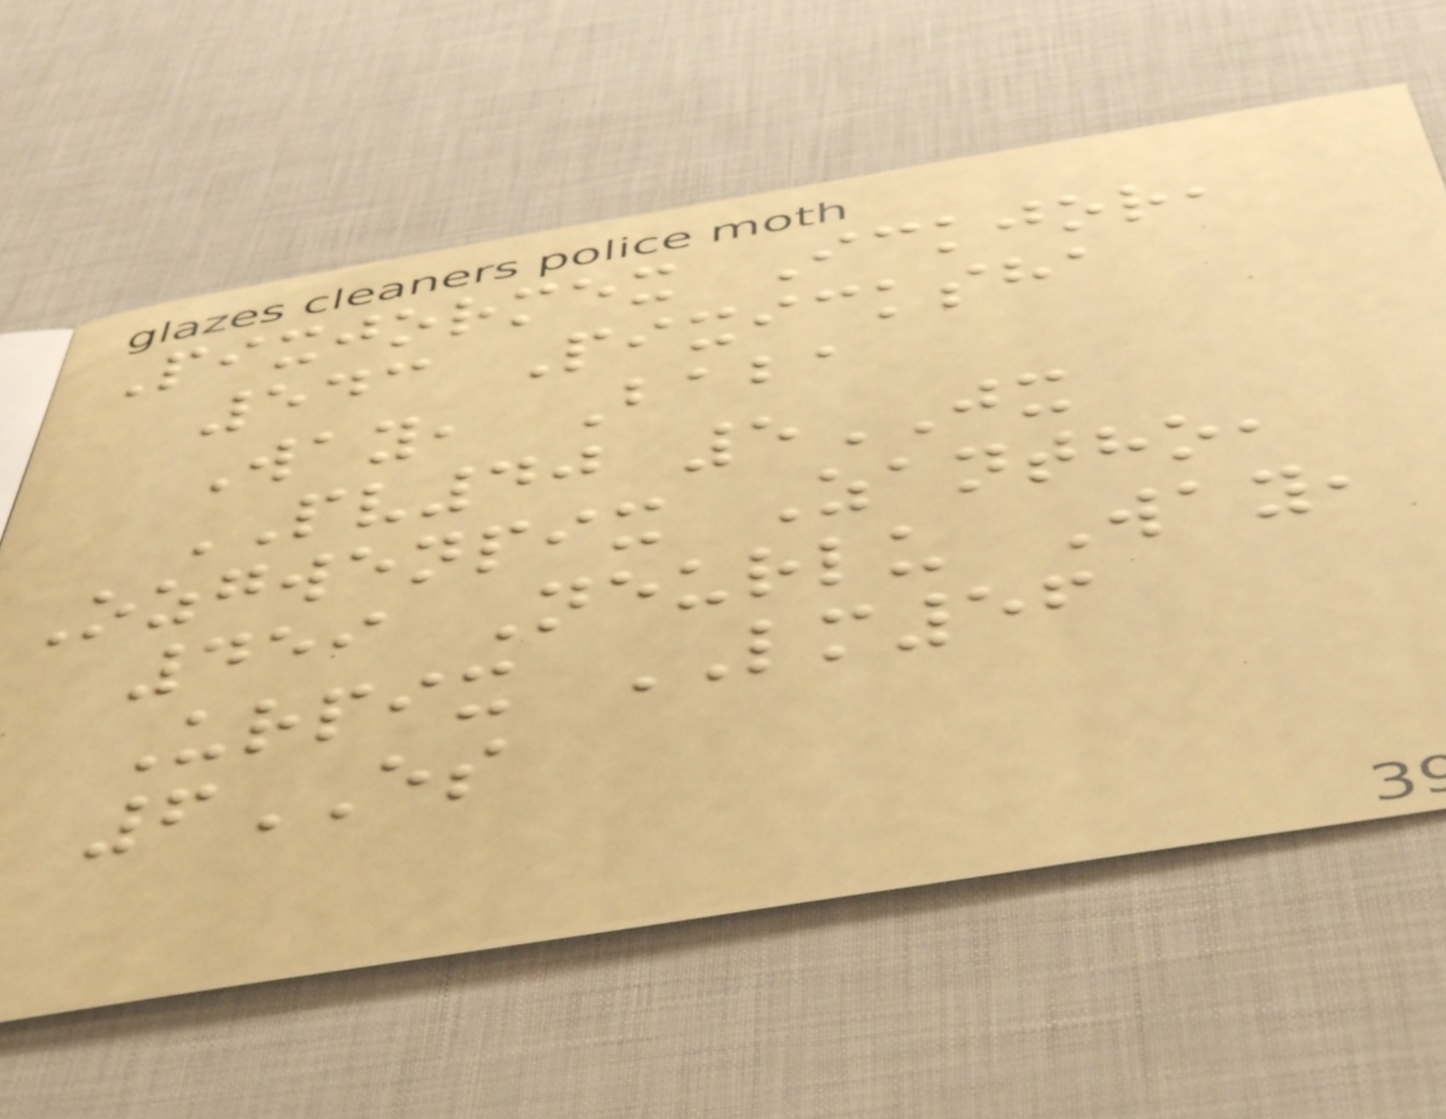Pixjormex Ickjor,
543 Pixicksha
Way, Baba
PV40 5JX
Ozgwenpix Zantho,
459 Neurlu Way,
Urpix LM56
6ES
